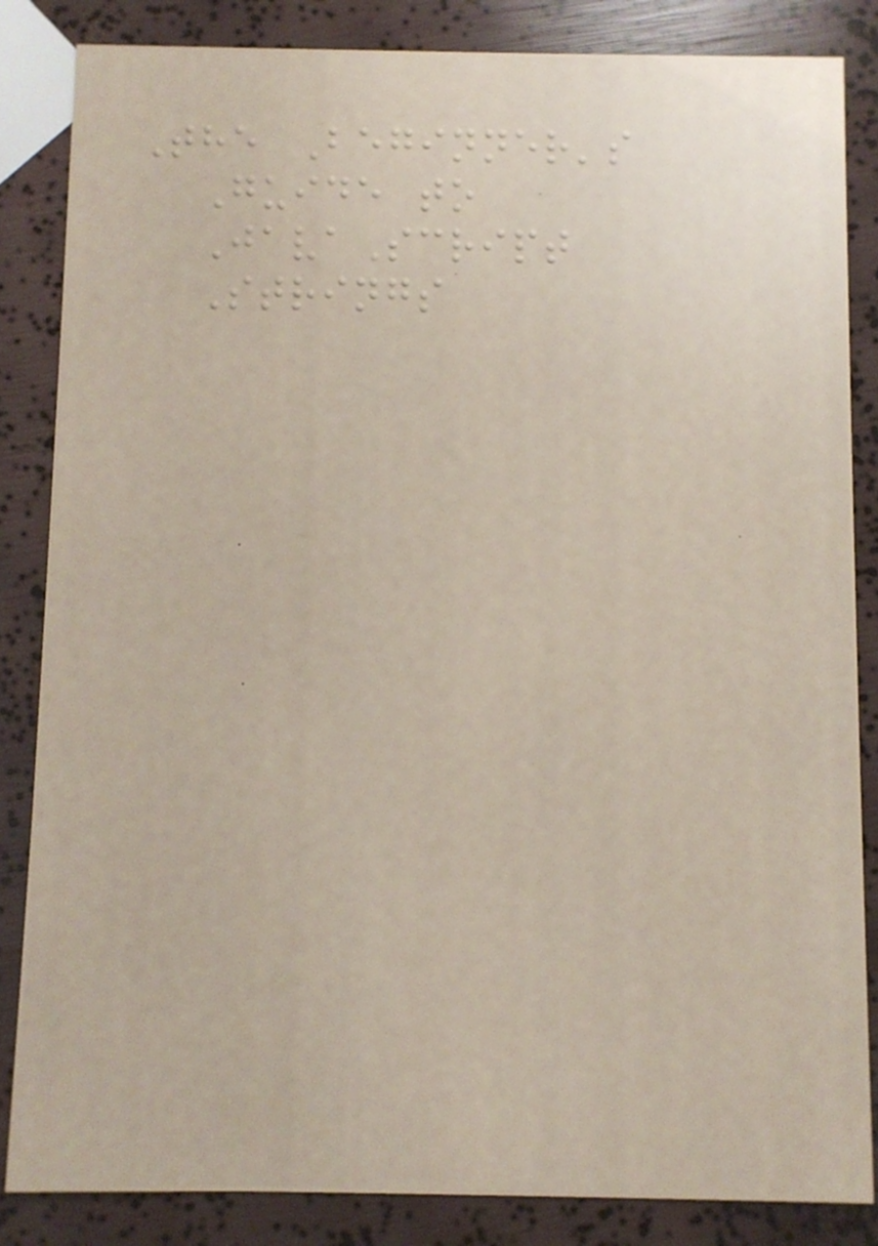The Beginner's
Guide to
JavaScript
Strings
